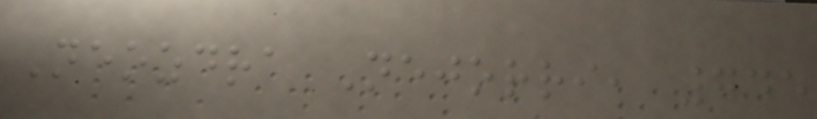Neozdra Nejorri, 745
